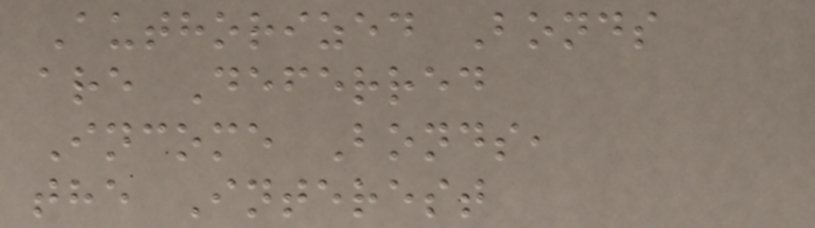Authorized Bonds
are Deferred
Income Bonds,
the Interest
